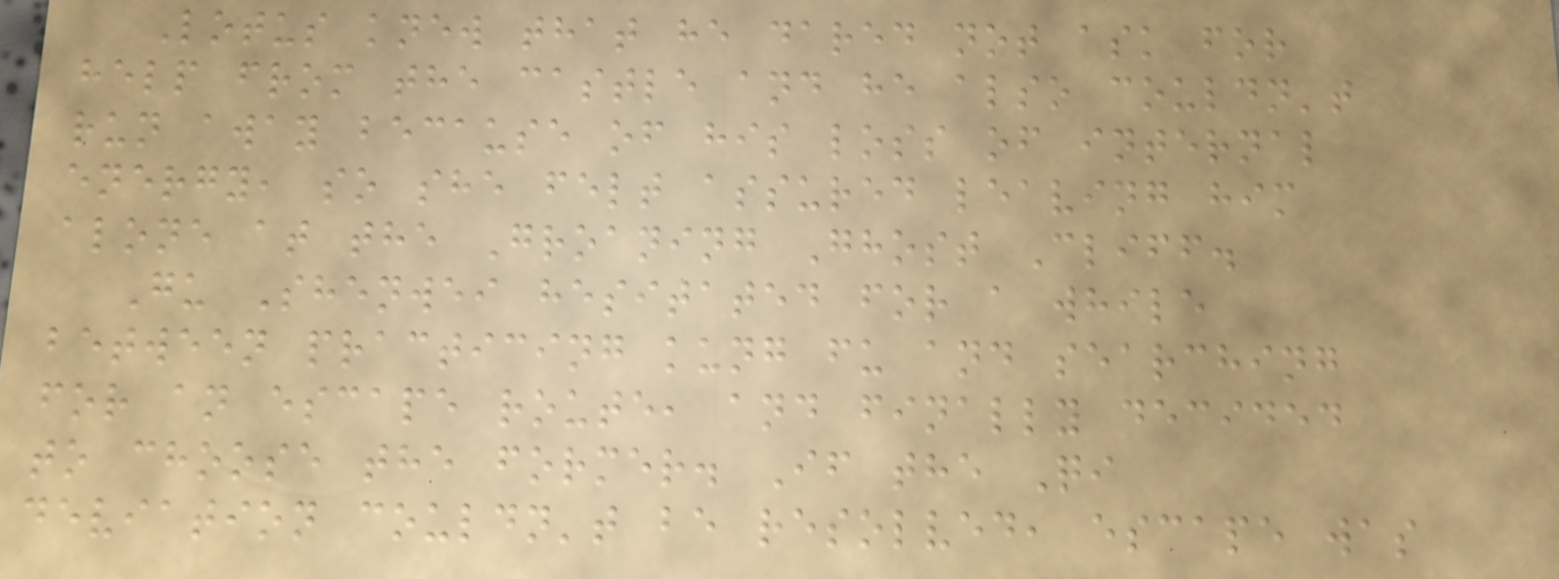Lotus knew that he dared not ask for
help from the castle and he also couldn't
run away because of his loss of internal
energy, so she felt assured leaving him
alone at the Groaning Ghost Cliff.
Gu Shenwei hesitated for a while
between practicing kung fu and searching
for an escape route, and finally decided
to choose the former. If the Qi
deviation couldn't be resolved, escape was
